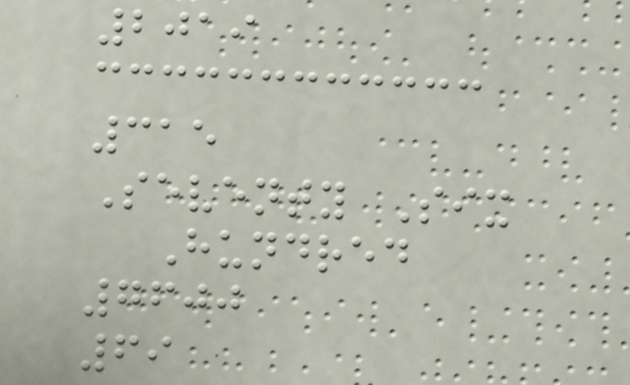2019
315
Seventy Six
Hundred
7600
69
